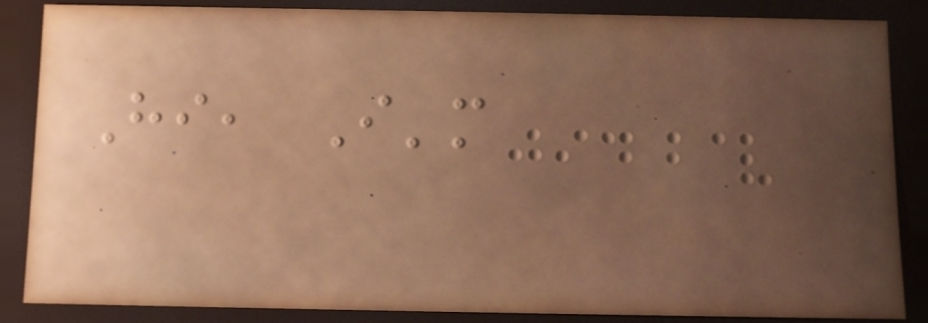Hi, I'm
